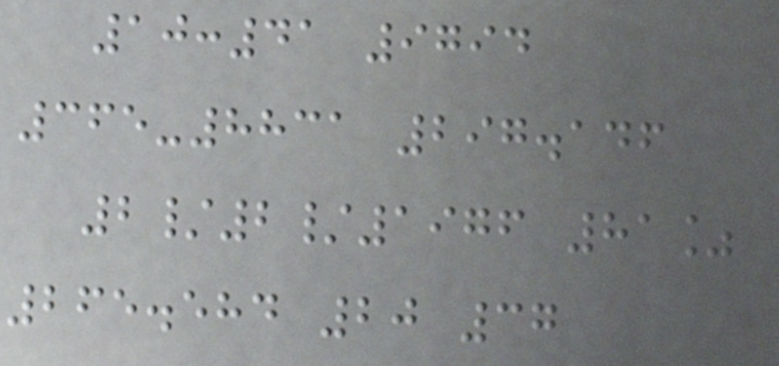10:41 9794
365-8831 297.146
2/2/1976 81%
265.584 20 37
